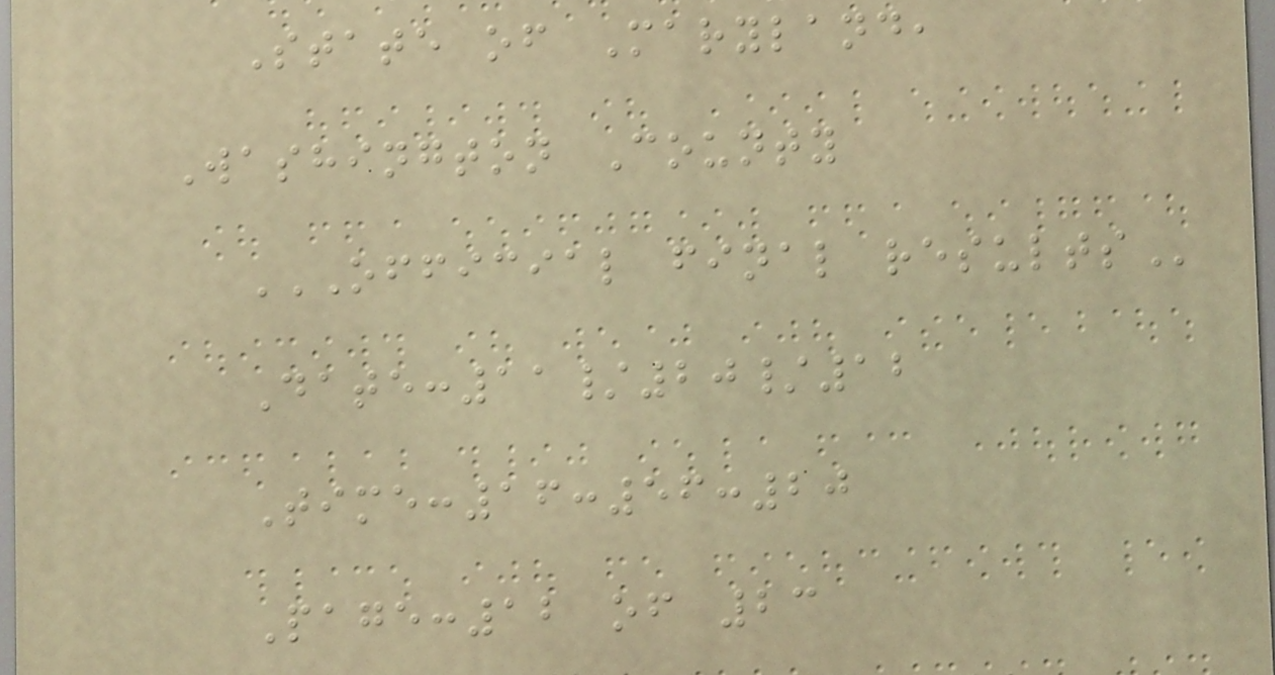State of Maryland,
Washington County
OFFICIAL FINAL RESULTS
Date:11/20/12
Time:16:56:20
Page:12 of 23
